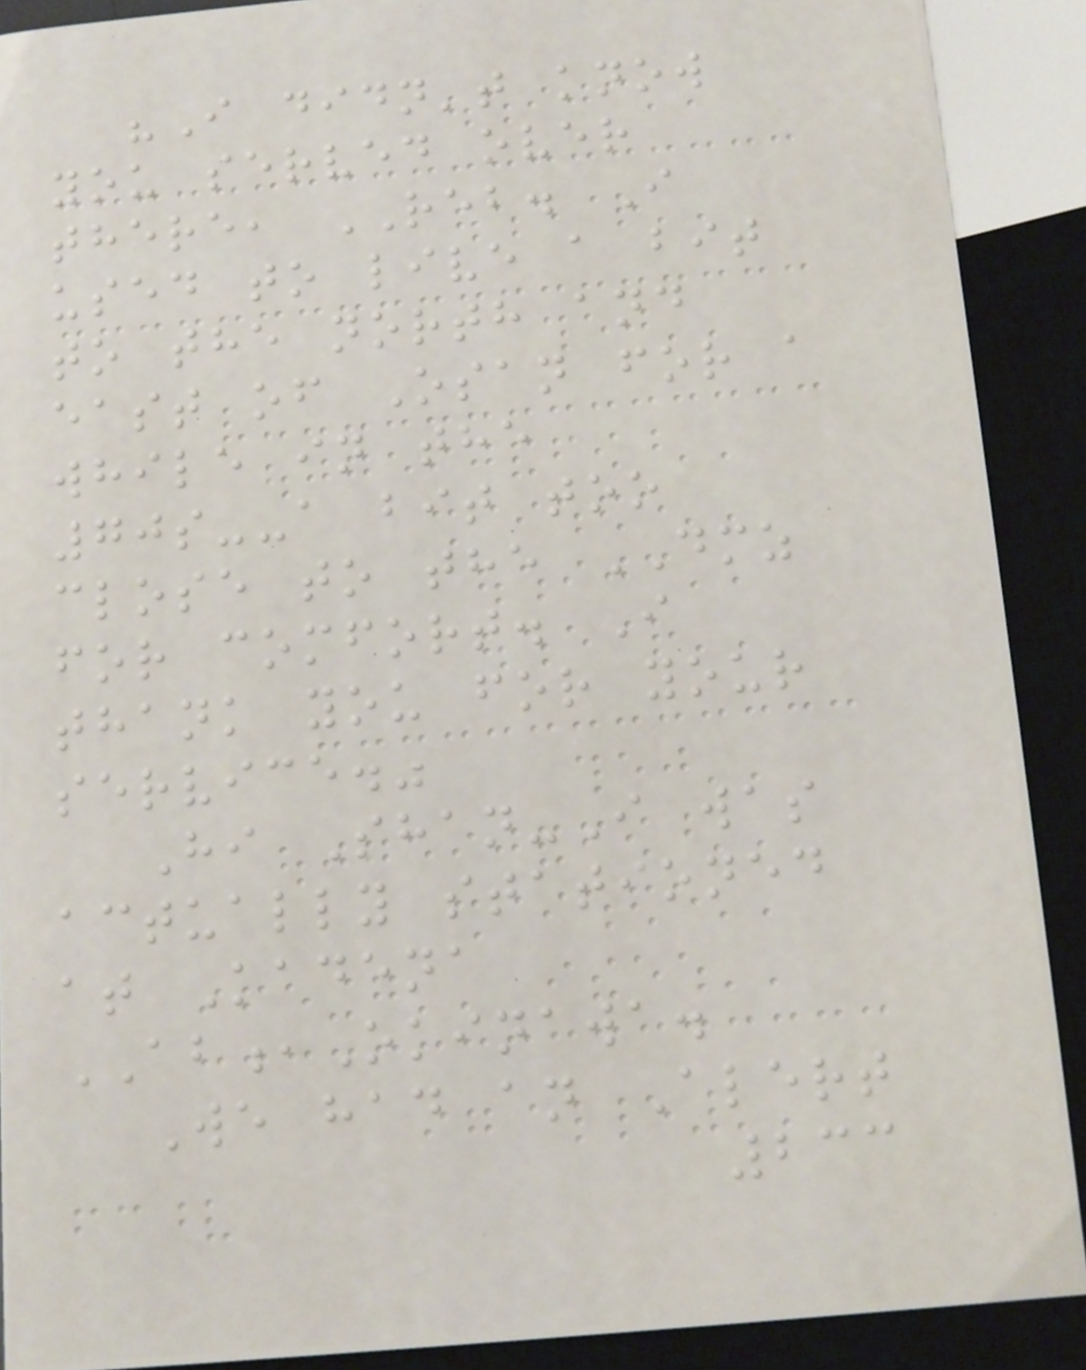"I didn't know
you served over
there, REB. I
used to live a bit
to the north and
east of Osan for a
while in the
70s--a bit too
close to the DMZ
for comfort. I
thank you for your
service."
Hi Shan-I was
actually stationed
at Kadena
AB,Okinawa.
We had an Alert
233
